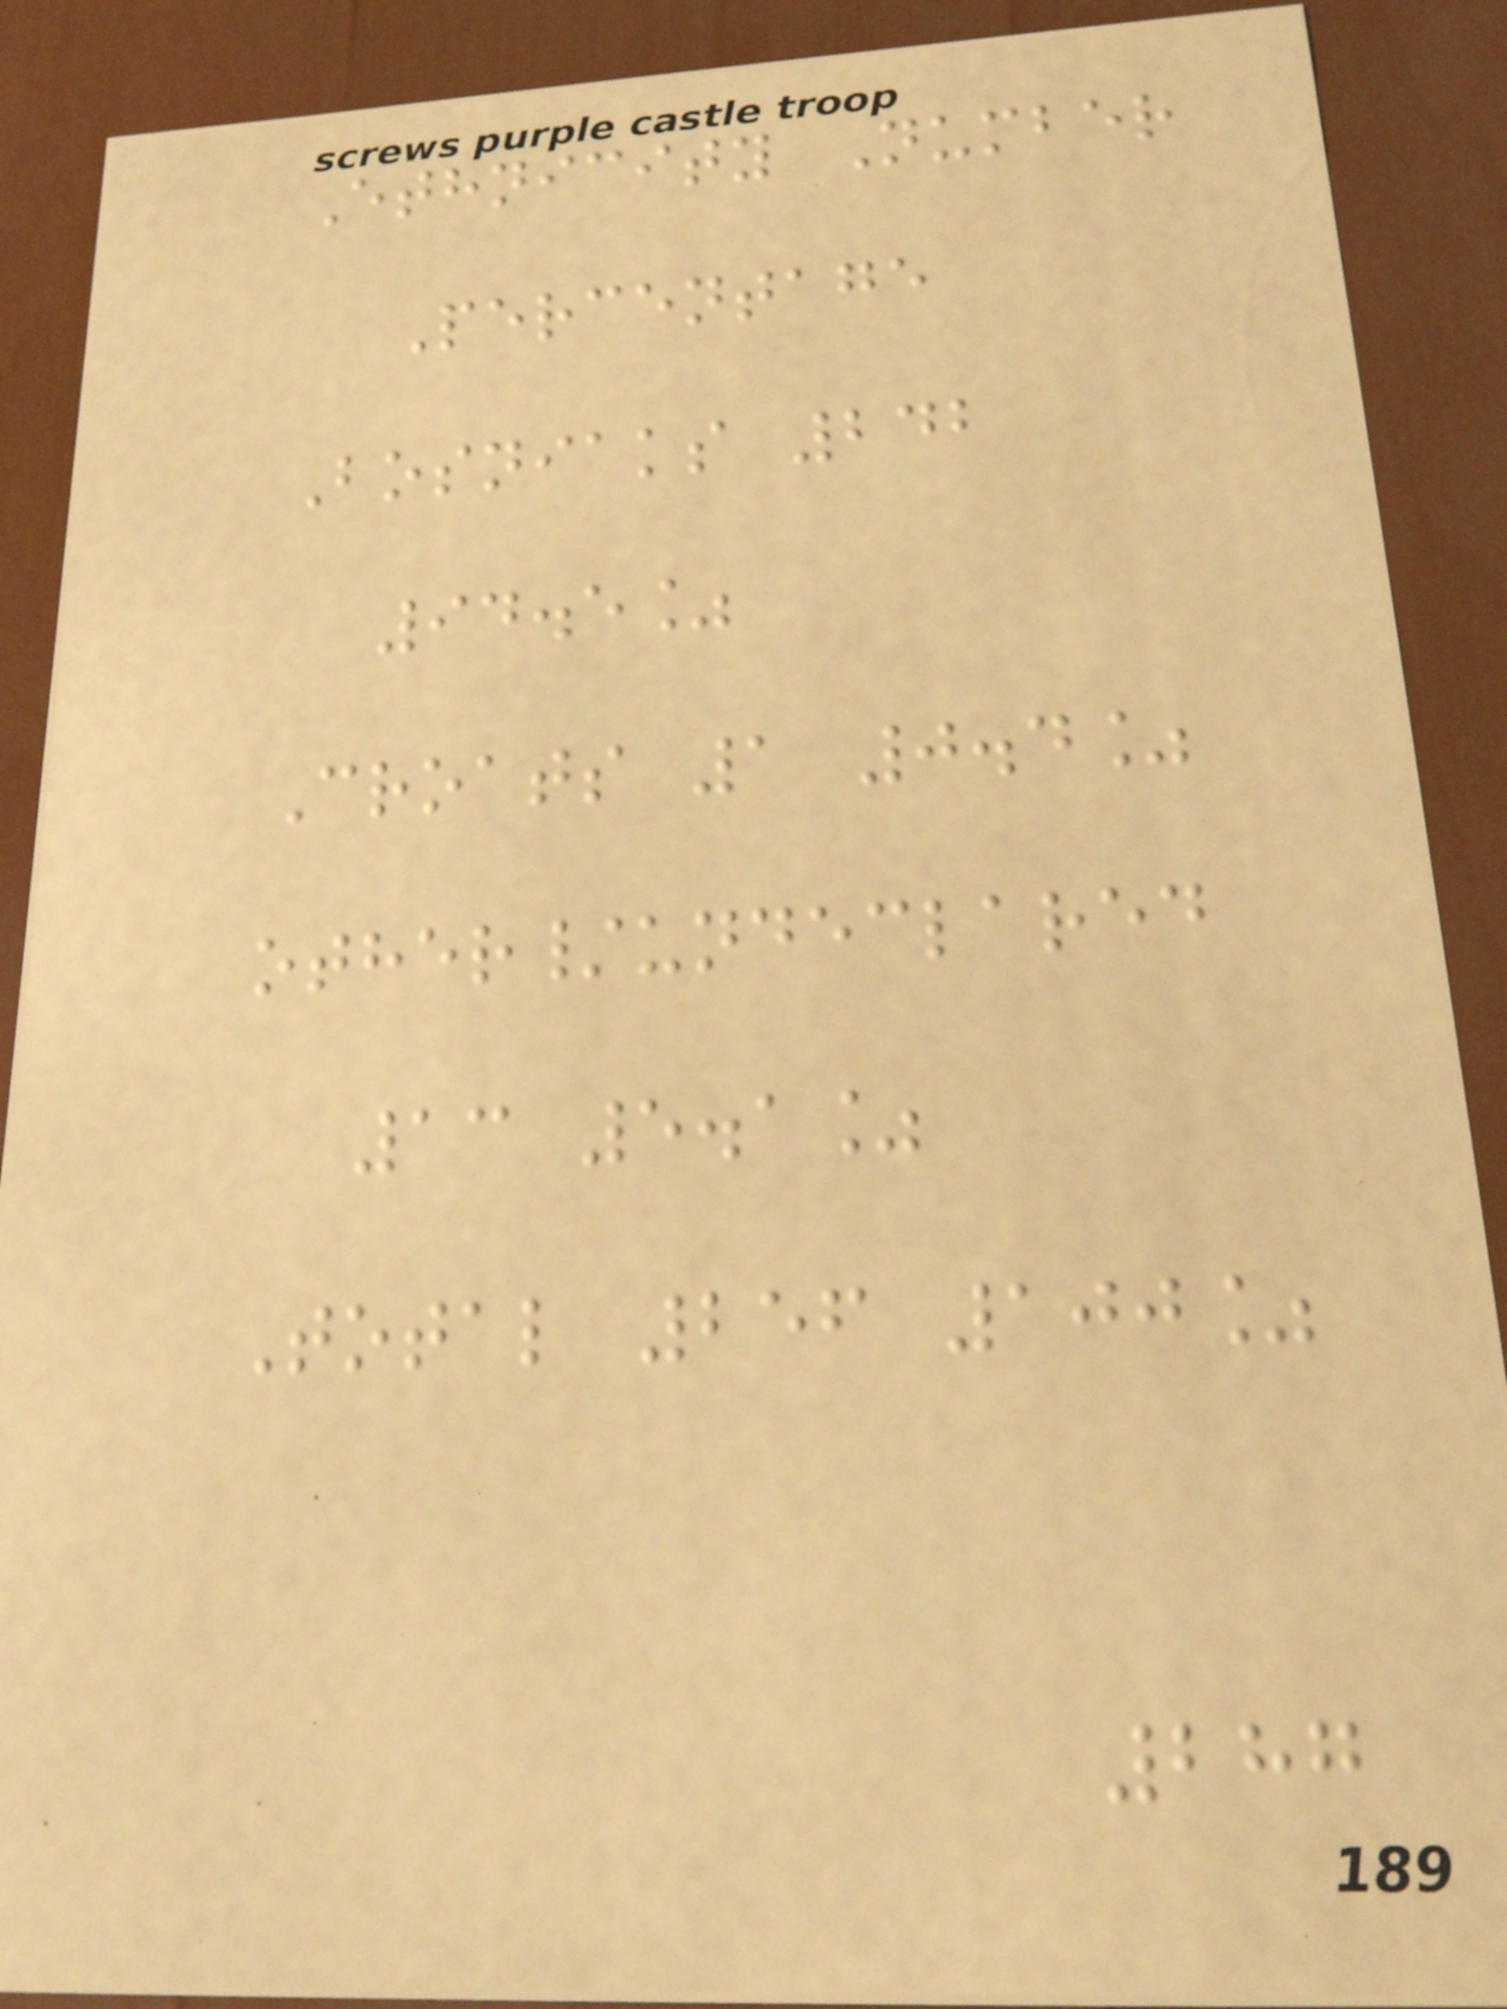Ethnicity Number
Percentage
Bosniaks 242
94.5%
Croats 1 0.4%
other/undeclared
13 5.1%
Total 256 100%
287
